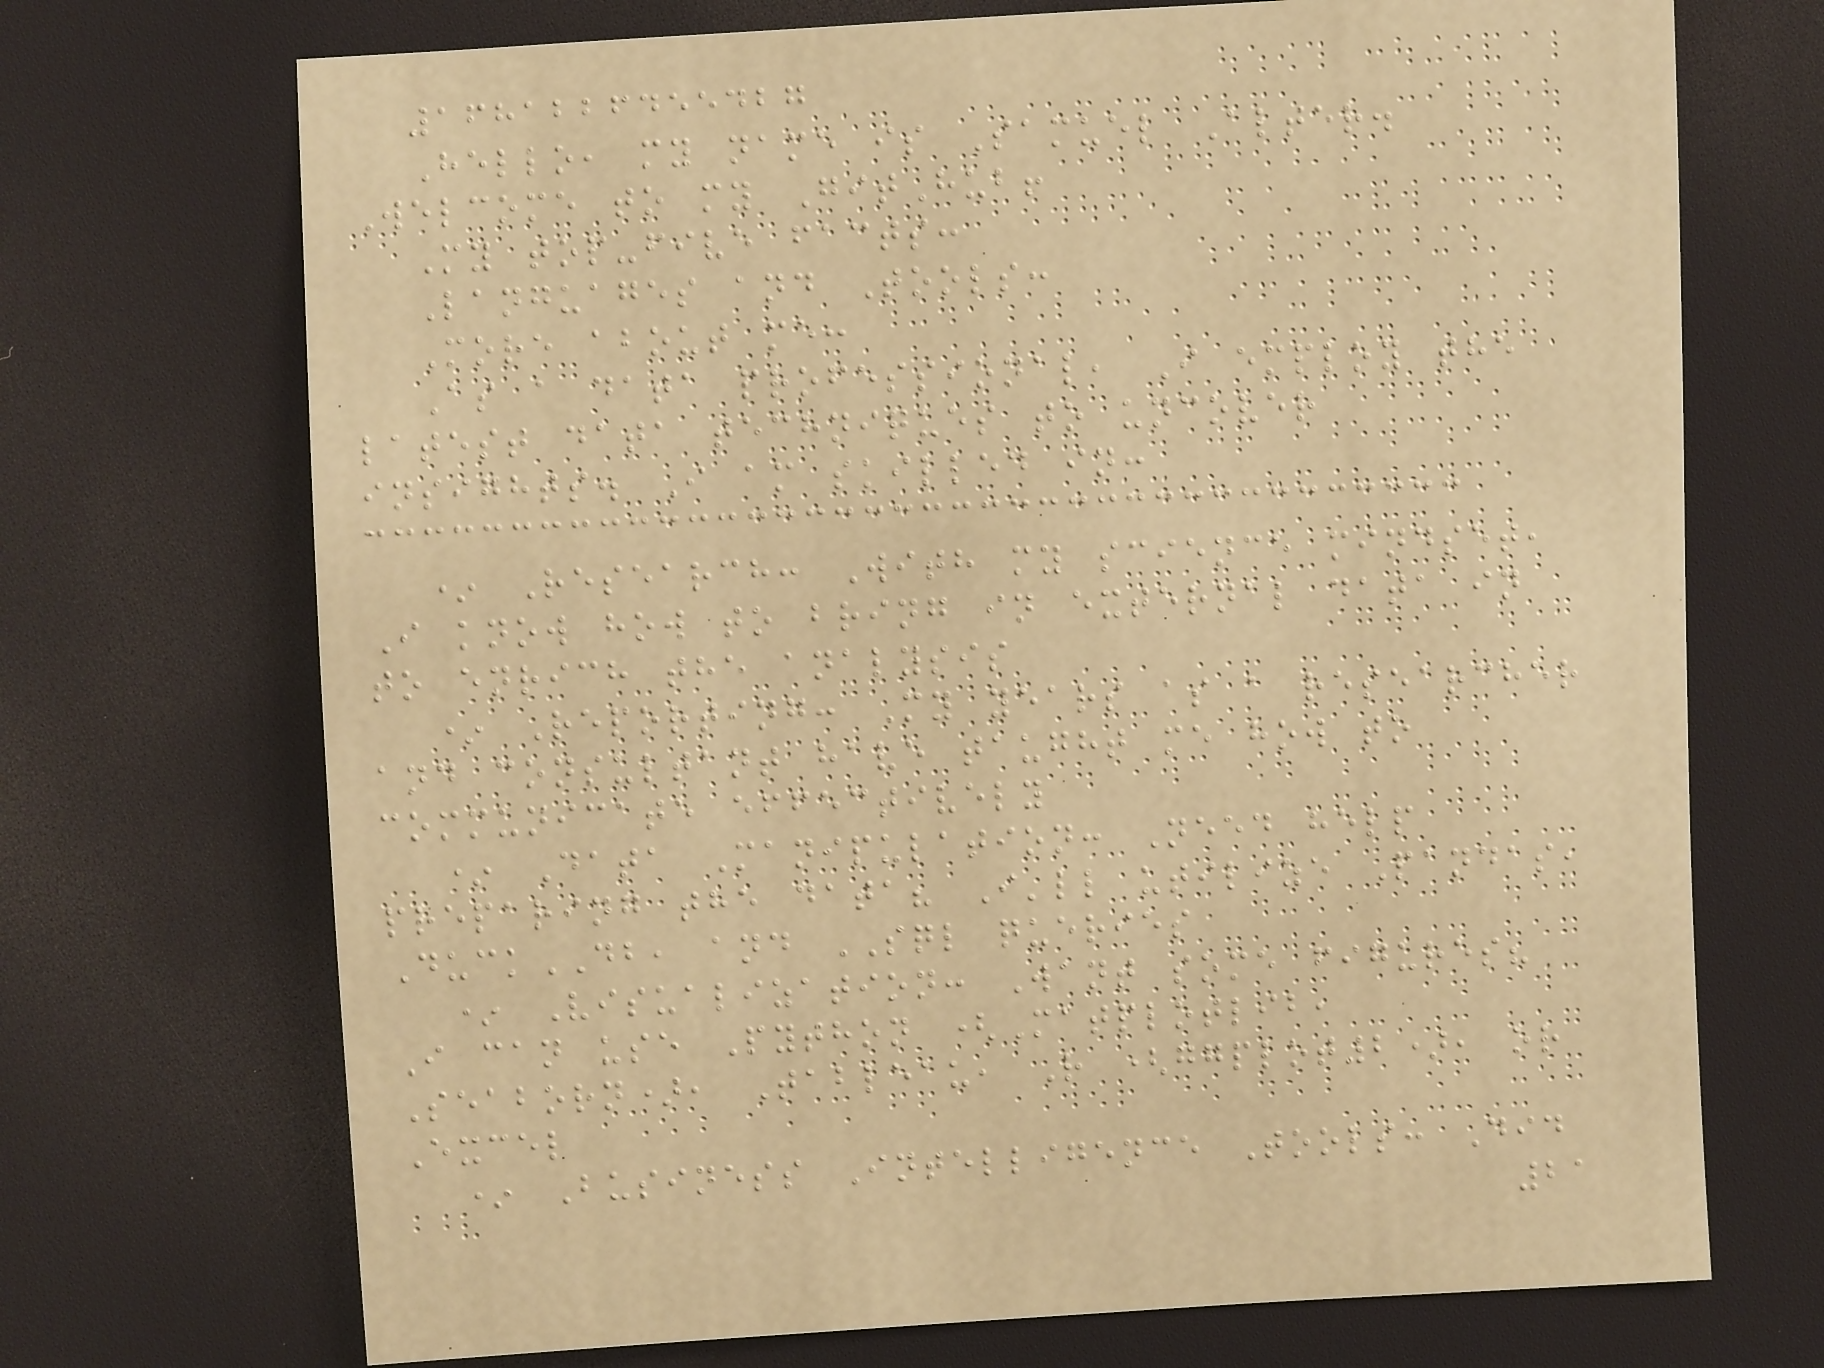1681226455427
Hello, my name is Samuel Alter.
Welcome to my GitHub!
My top-five facts:
Languages and Tools:
More about me:
As a data professional, I employ the
latest data techniques to uncover
insights. I am skilled in:
* Research: With my science mindset,
I know how to bring in external data in
to enrich the analysis
* Reporting: My years as a researcher
and consultant have taught me how to
communicate effectively
* Data Manipulation: Need help
preparing the data? I'll utilize Pandas,
DuckDB, and SQL queries
* Visualization: Want some figures?
I can use Python (Matplotlib,
Seaborn), Tableau, R (ggplot2), or
Excel
* Business Intelligence Tools: Did
21
